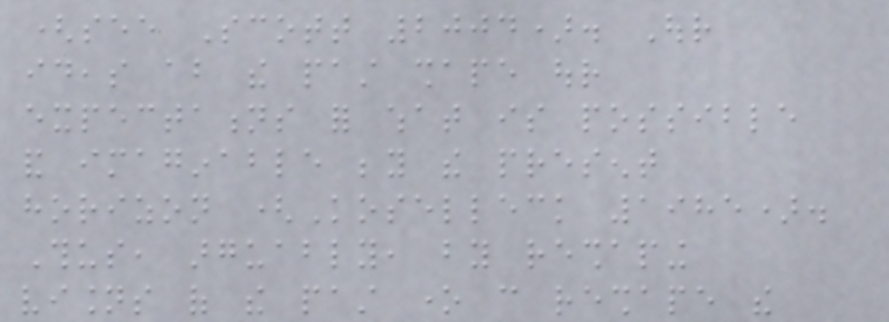(see Scott 2004). Our
ideas about the past shape our
expectations for what is possible
and imaginable beyond the present
horizon (Koselleck 1985).
Thus, arguably, by reshaping
visions of the past one can reshape the
